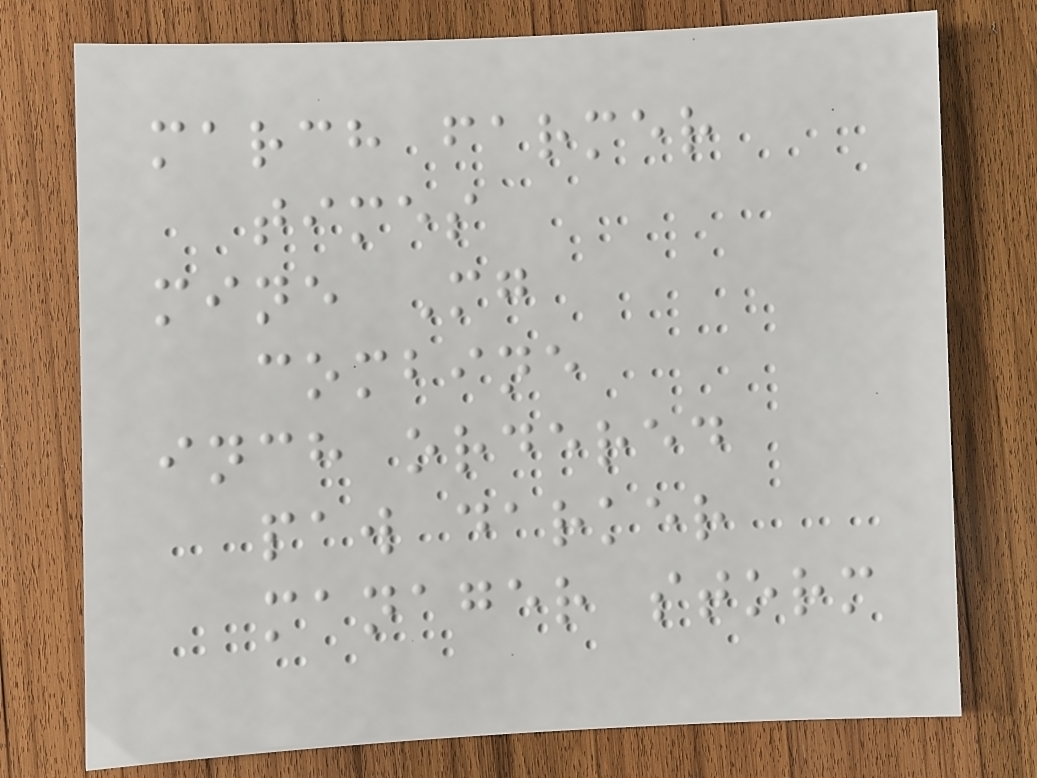march farmer
times
mine Mg
combine
inch ordered
paw darker
manager storm
